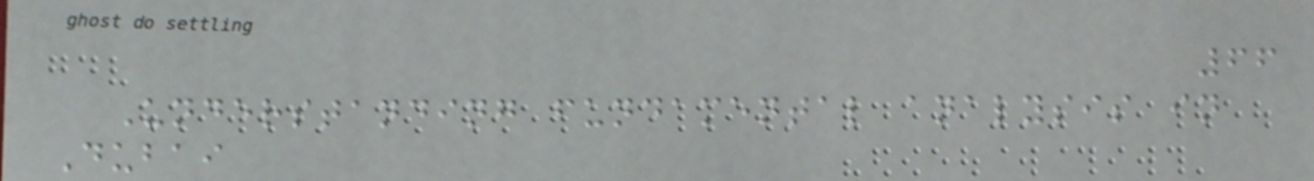66
Understanding fundamental analysis in
Dubai
